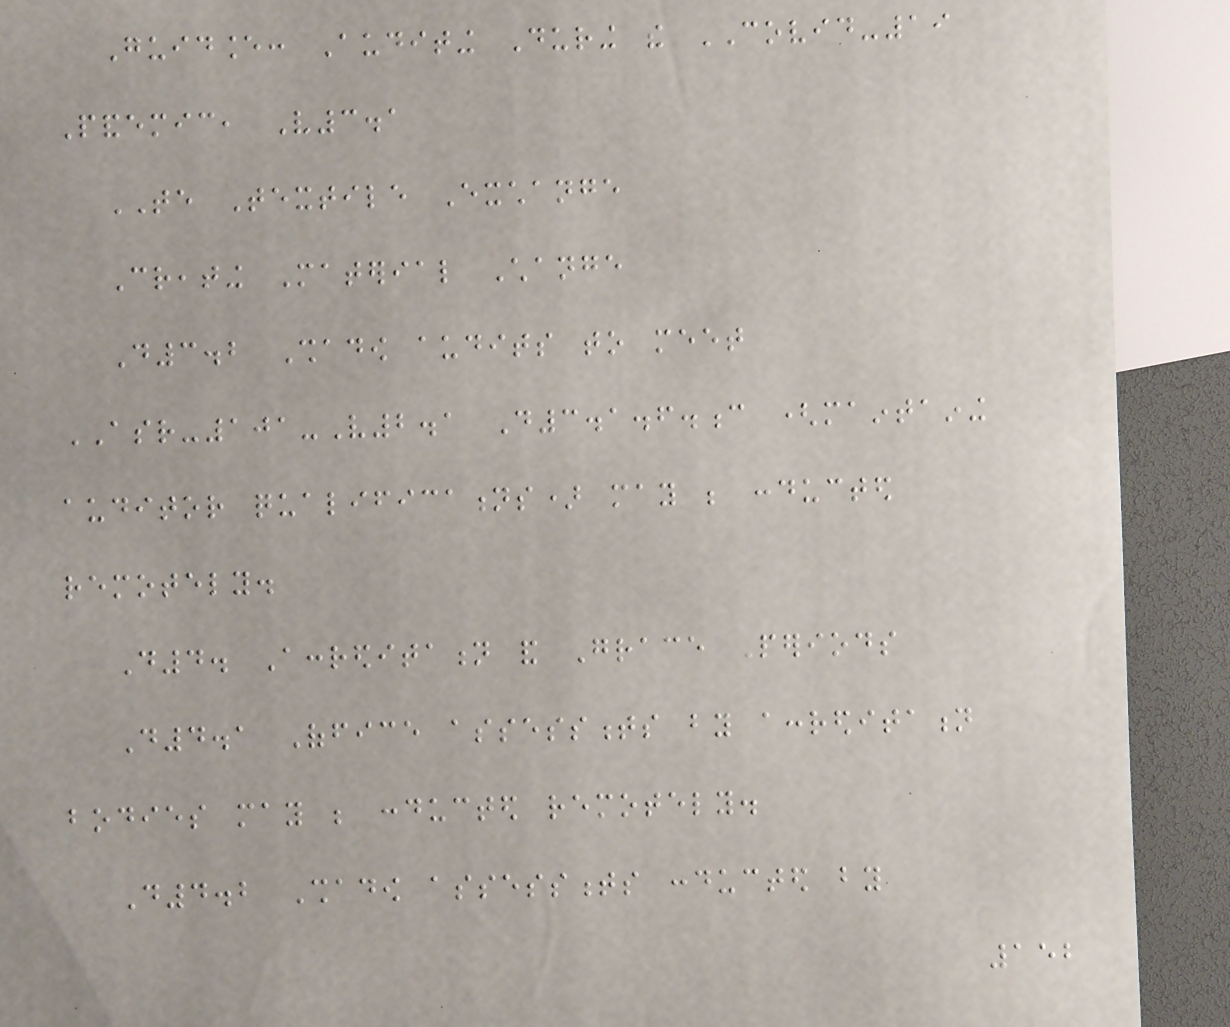Guidance: Auditing During the COVID-19
Pandemic, V3.1
TE Textile Exchange
Creating Material Change
D3.2 Shadow audits to meet
ASR-101-V2.1 D3.1.6.c (maintaining
auditor qualifications) may be conducted
remotely.
D4. Accreditation and Grace Periods
D4.1 Office assessments by accreditation
bodies may be conducted remotely.
D4.2 Shadow assessments conducted by
152
